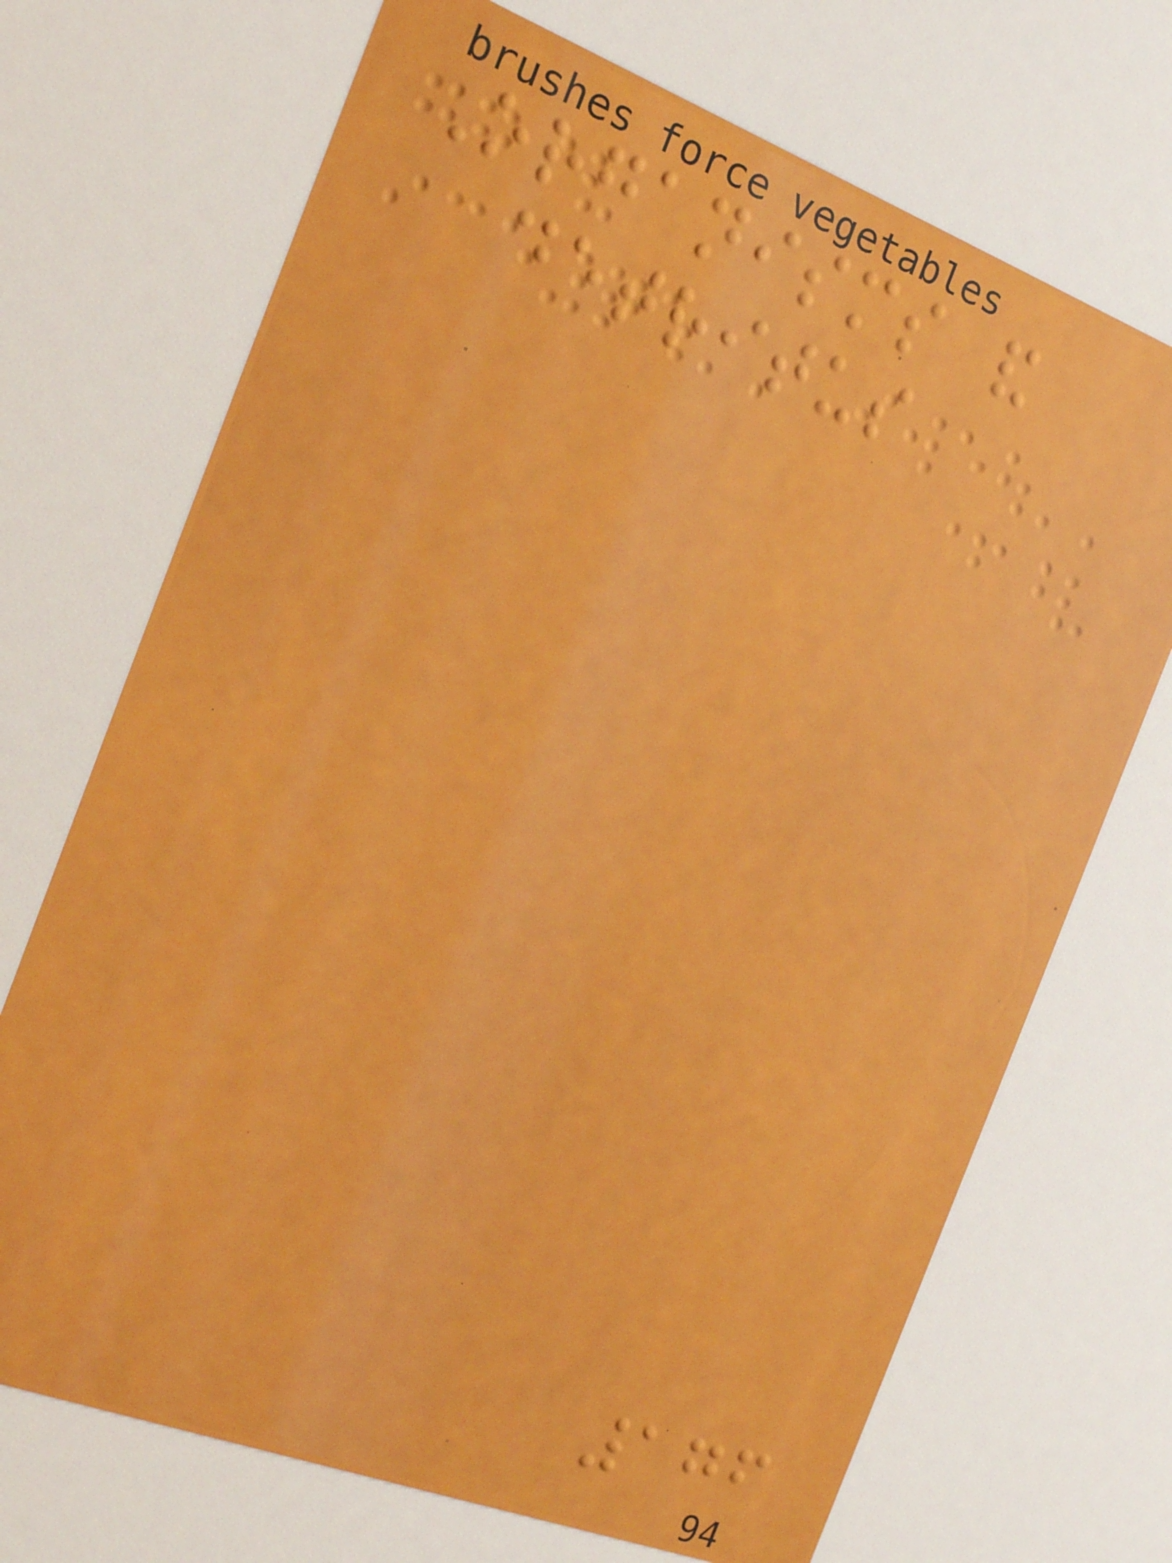Organisms and
detritus
176
